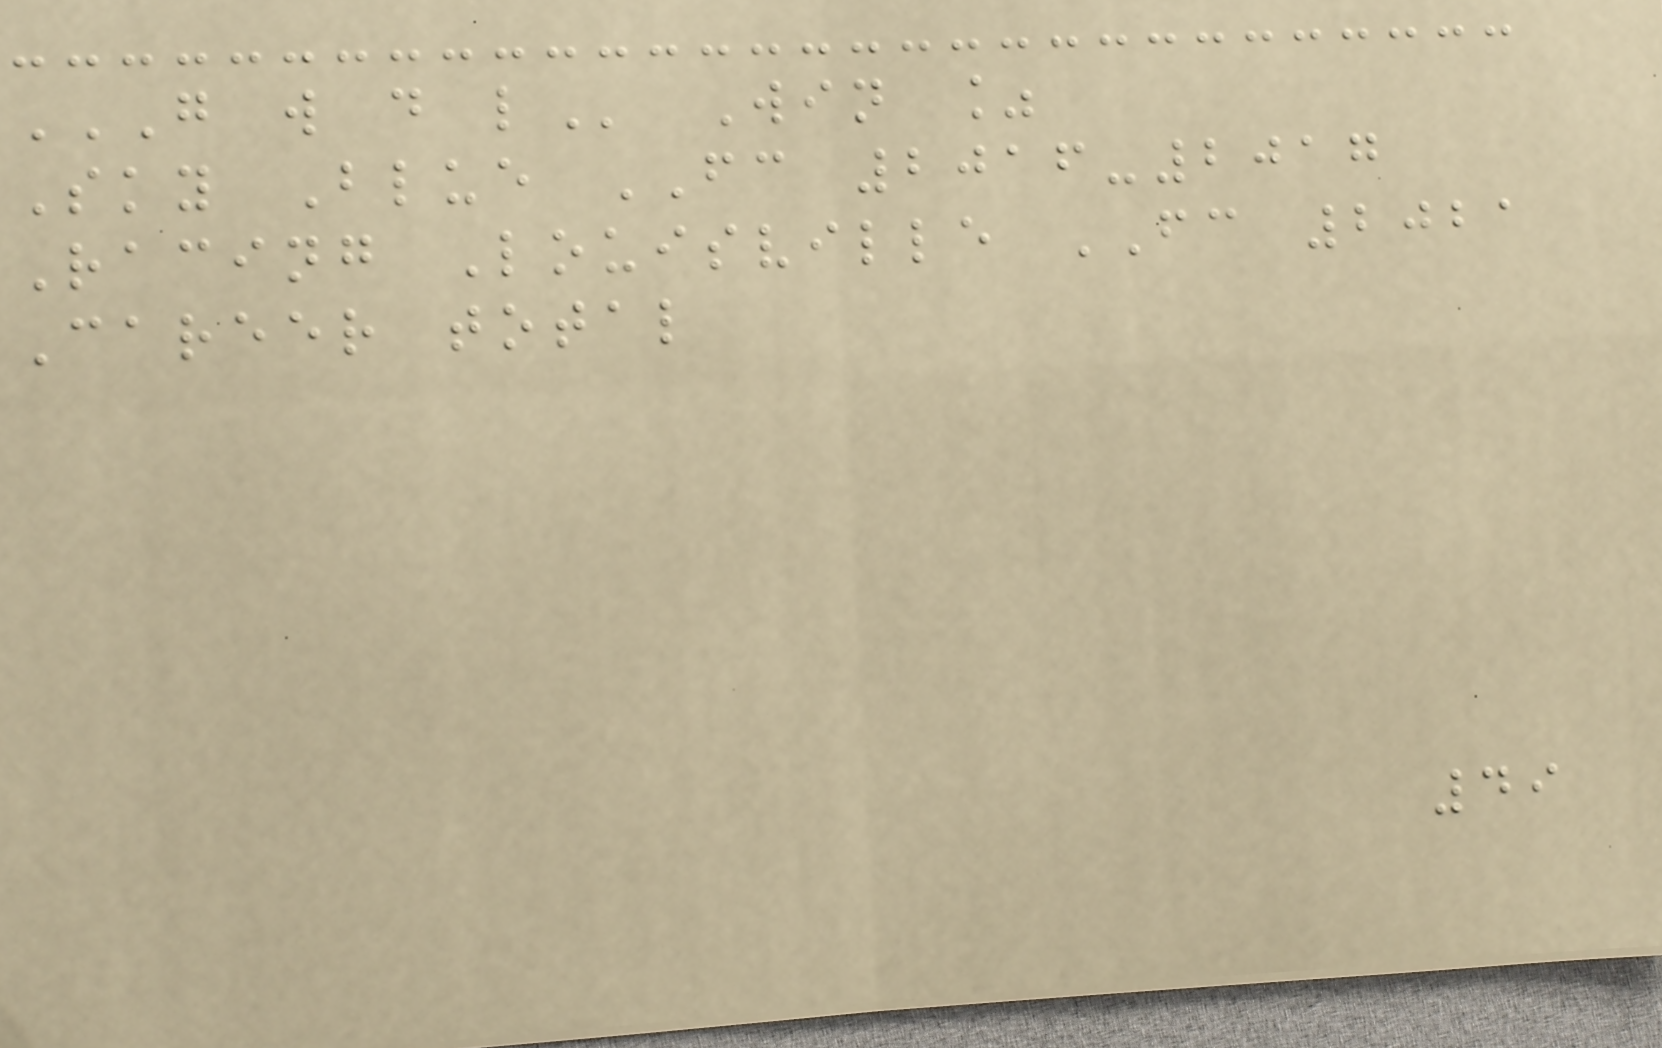G W D L Win %
Sky Blue FC 2016-2017
Racing Louisville FC 2021
Career total
49
